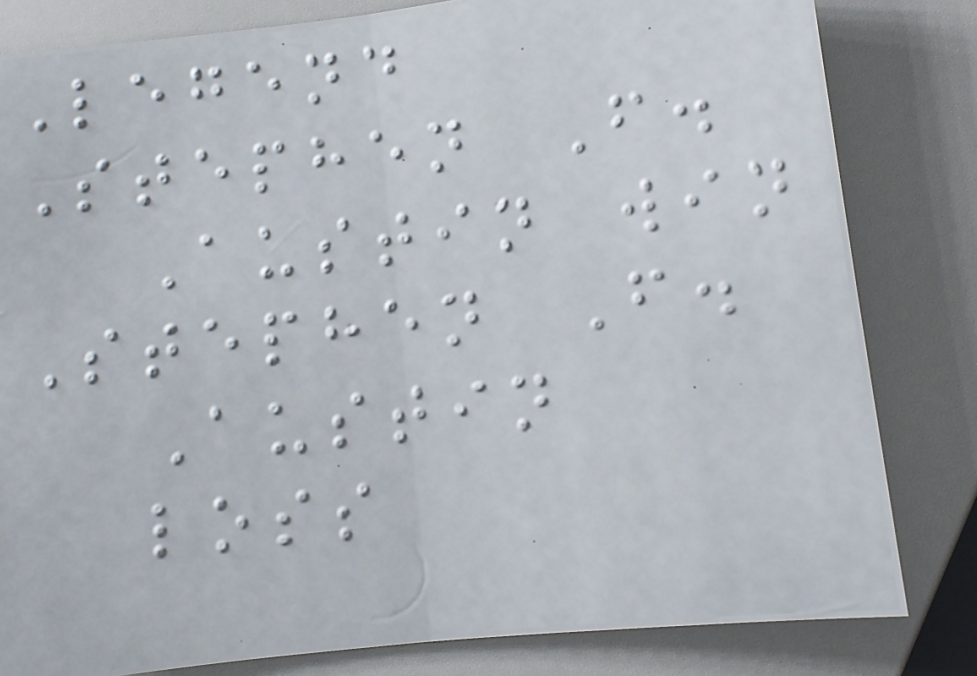Legend
Stephen F.
Austin win
Stephen F.
Austin
loss
